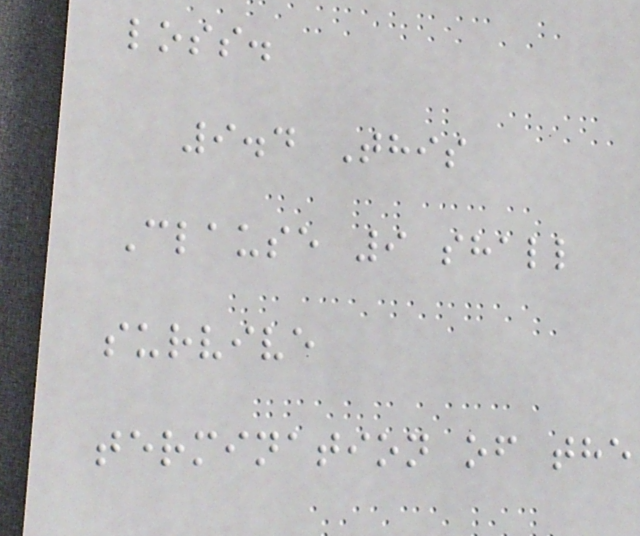loss.
9.4 This
Clause 9 shall
survive
termination of the
